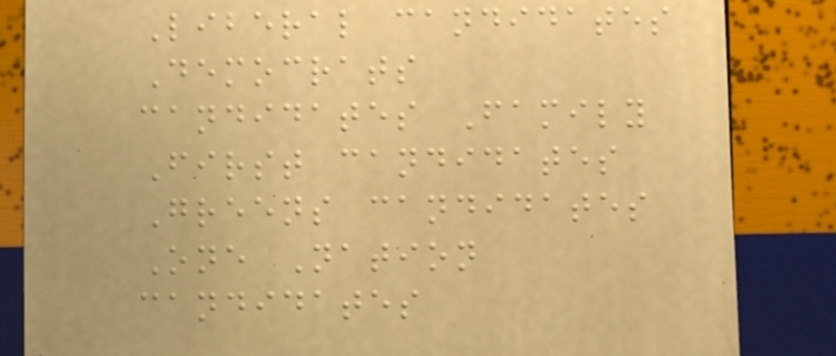Liberal candidates
Democrats
candidates Family
First candidates
Greens candidates
One Nation
candidates
